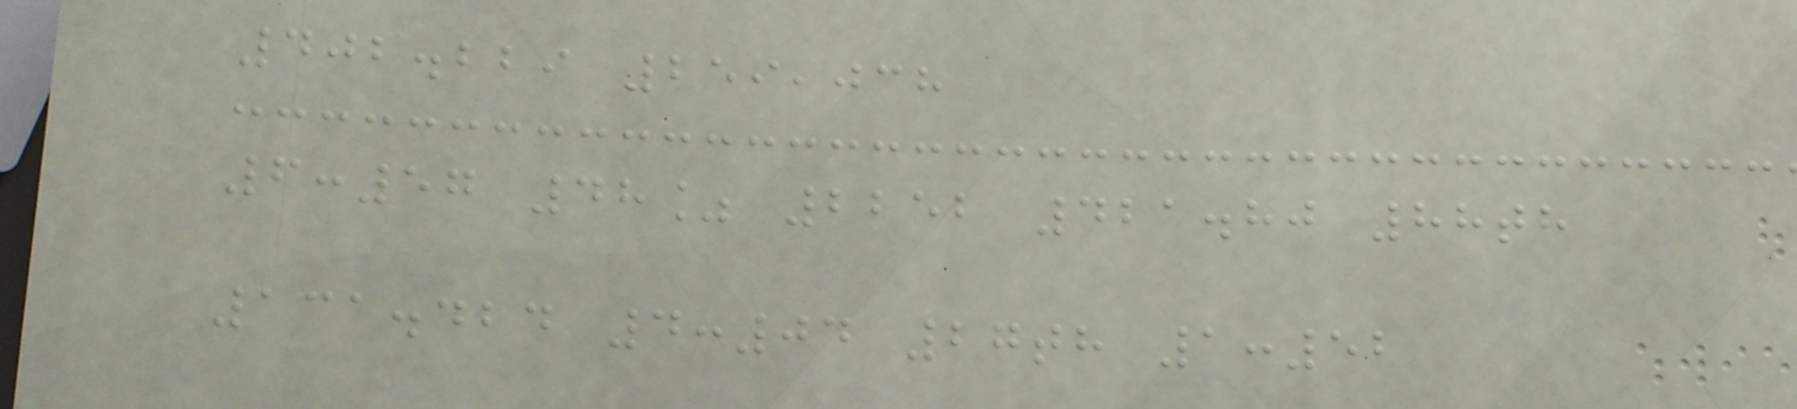402.229 259,038
6:57 48% 2252 421.80 88th
131.424 4:04 27th 1:52
